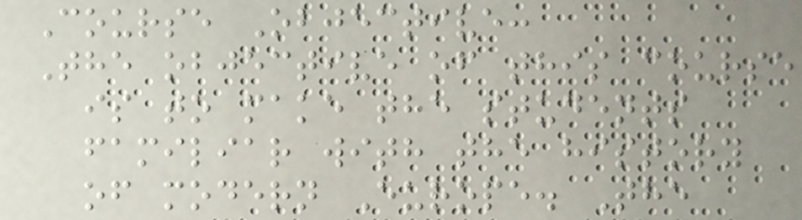Course Objective:
The objective of this course
is to make the students
familiar with the history
of modern Europe. The
